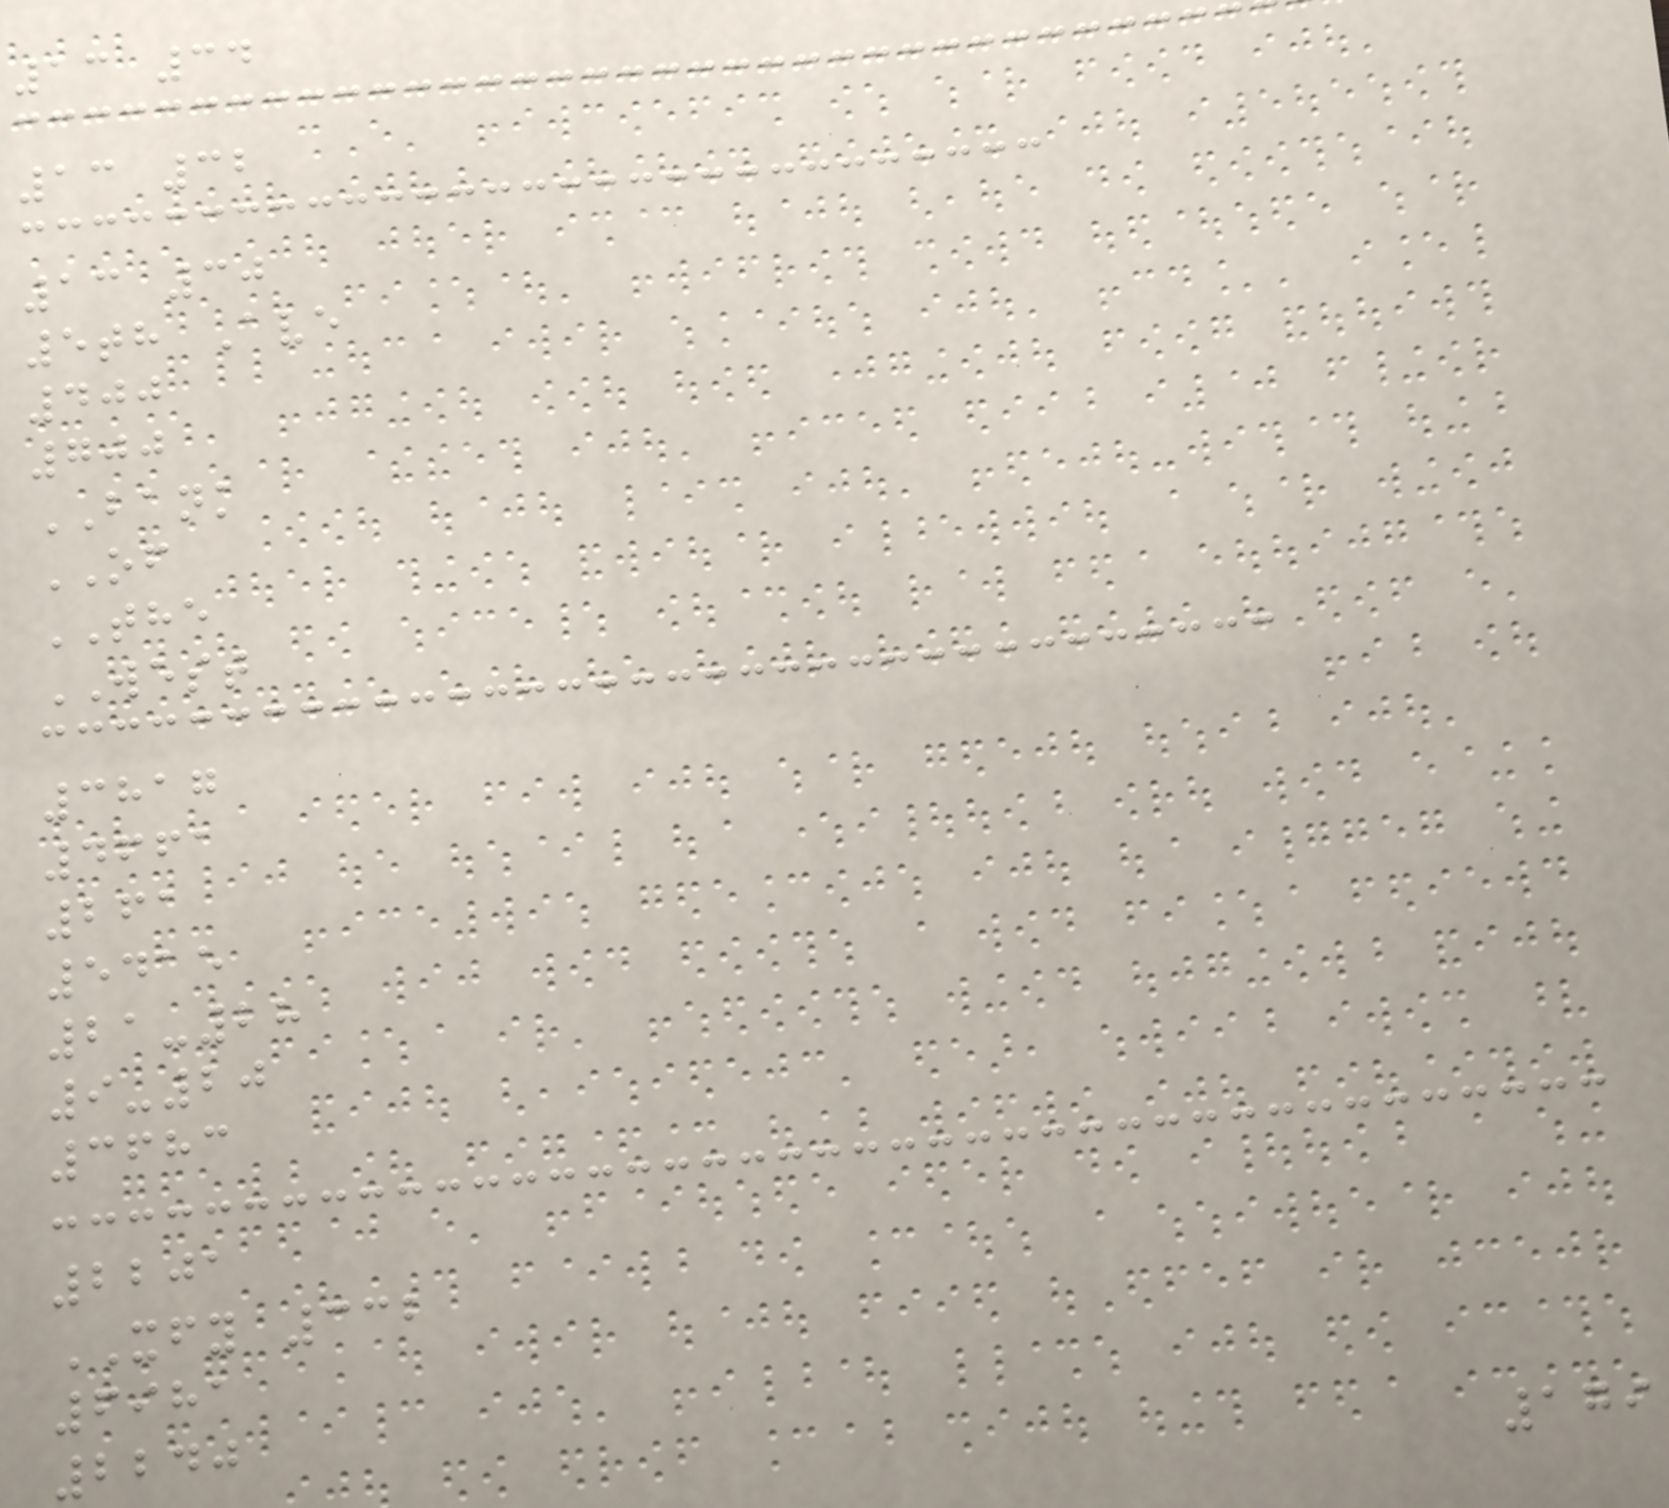13 34
13 32
13 30
5th Ave
400
700
BANK
OF
THE
WEST
3817
4661
261
5415
21-28
9-20
3683
2201
XFY 332
6981
2240
179
